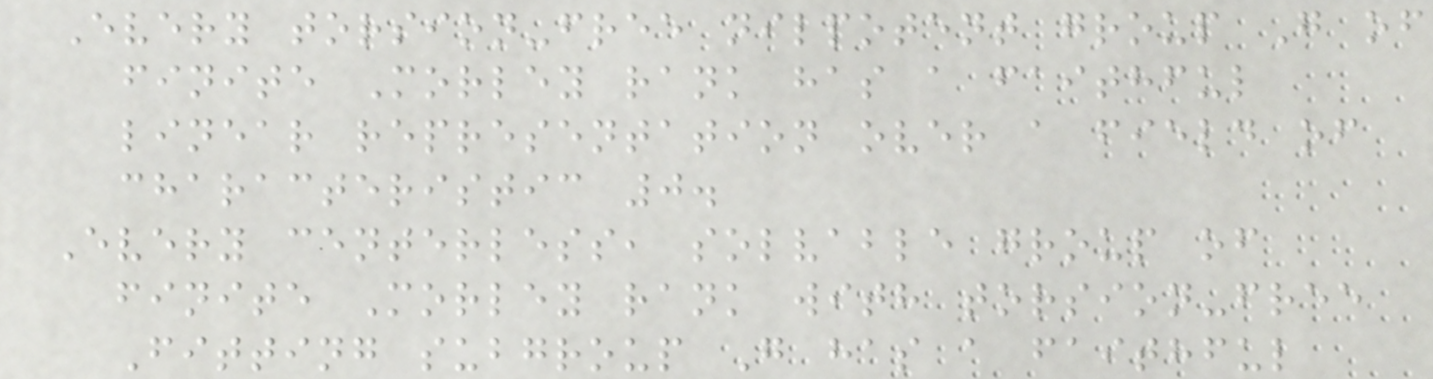Every torsion-free nilpotent group G of
finite Morley rank has a faithful
linear representation over a field of
characteristic 0.
Every centerless, solvable group of
finite Morley rank with torsion-free
Fitting subgroup G has a faithful
